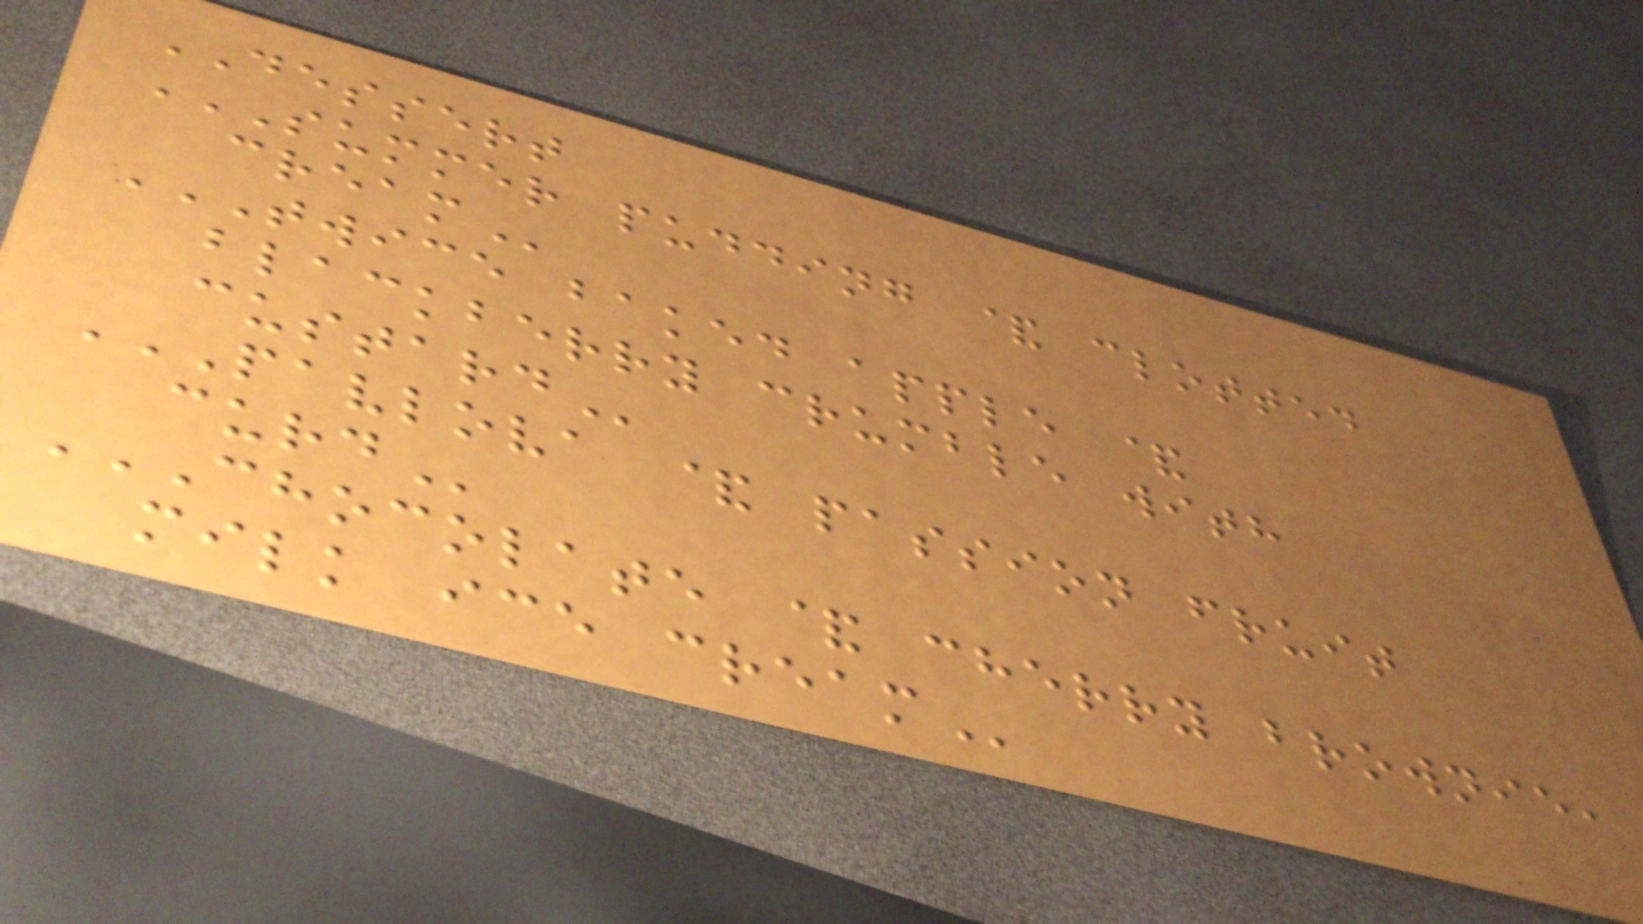DESSERT
SUMMER PUDDING & CLOTTED
CREAM
TWICE BAKED APPLE &
BLACKBERRY CRUMBLE WITH
CUSTARD
PAVLOVA & PASSION FRUIT
CURD
CHOCOLATE & CHERRY BROWNIE,
MILK ICE CREAM
